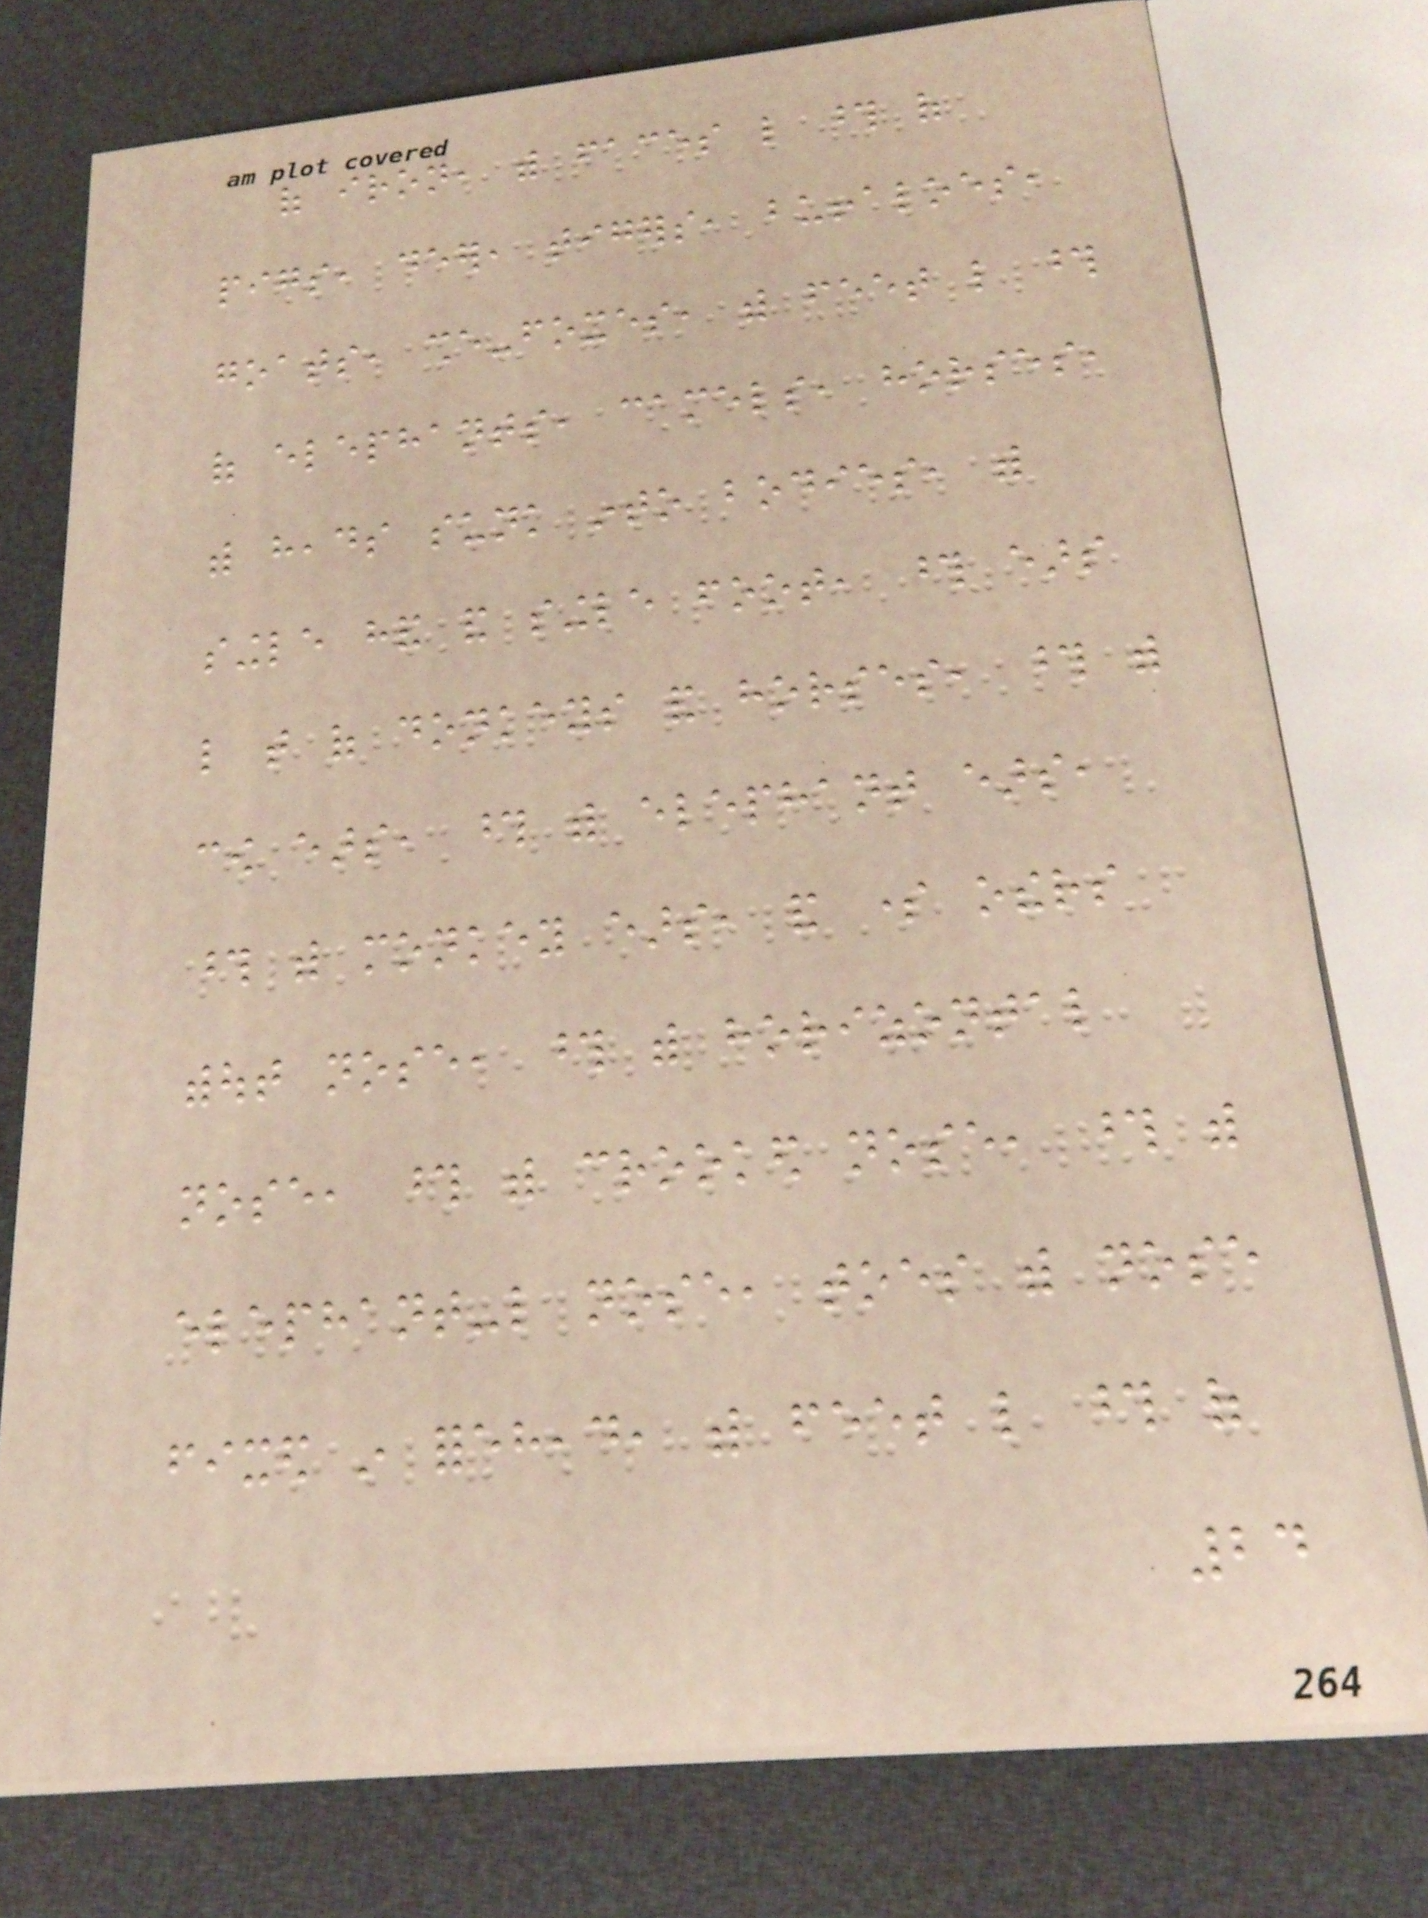of iron, with faces like those of
pigs, deer, tigers, buffaloes,
goats, she-foxes, with feet like those
of elephants, camels, horses,
with heads sunk into bodies, with
single hand and single foot, those ears
like that of donkeys and horses, those with
cow ears, those with elephant ears,
those with monkey ears, and some others
without nose, those with horizontal
nose, those with crooked nose, those with
elephant-like nose, toes with nose
fixed in forehead, with feet like those of
24
